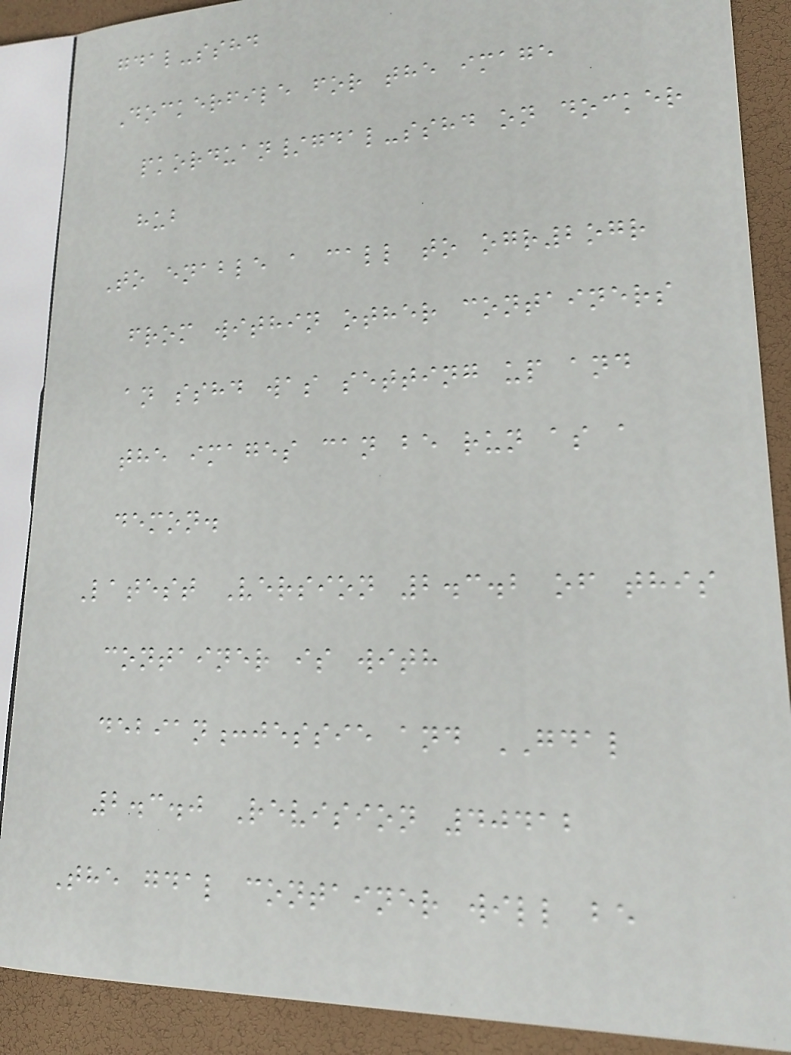gdal-sshd
Dockerfile for the image
pkorduan/gdal-sshd on docker
hub
To enable a call to ogr2ogr
from within other containers
an sshd was setting up and
the images can be run as a
demon.
Latest Version 2.3.2 of this
container is with
debian:jessie and GDAL
2.3.0 Revision 40412
The gdal container will be
